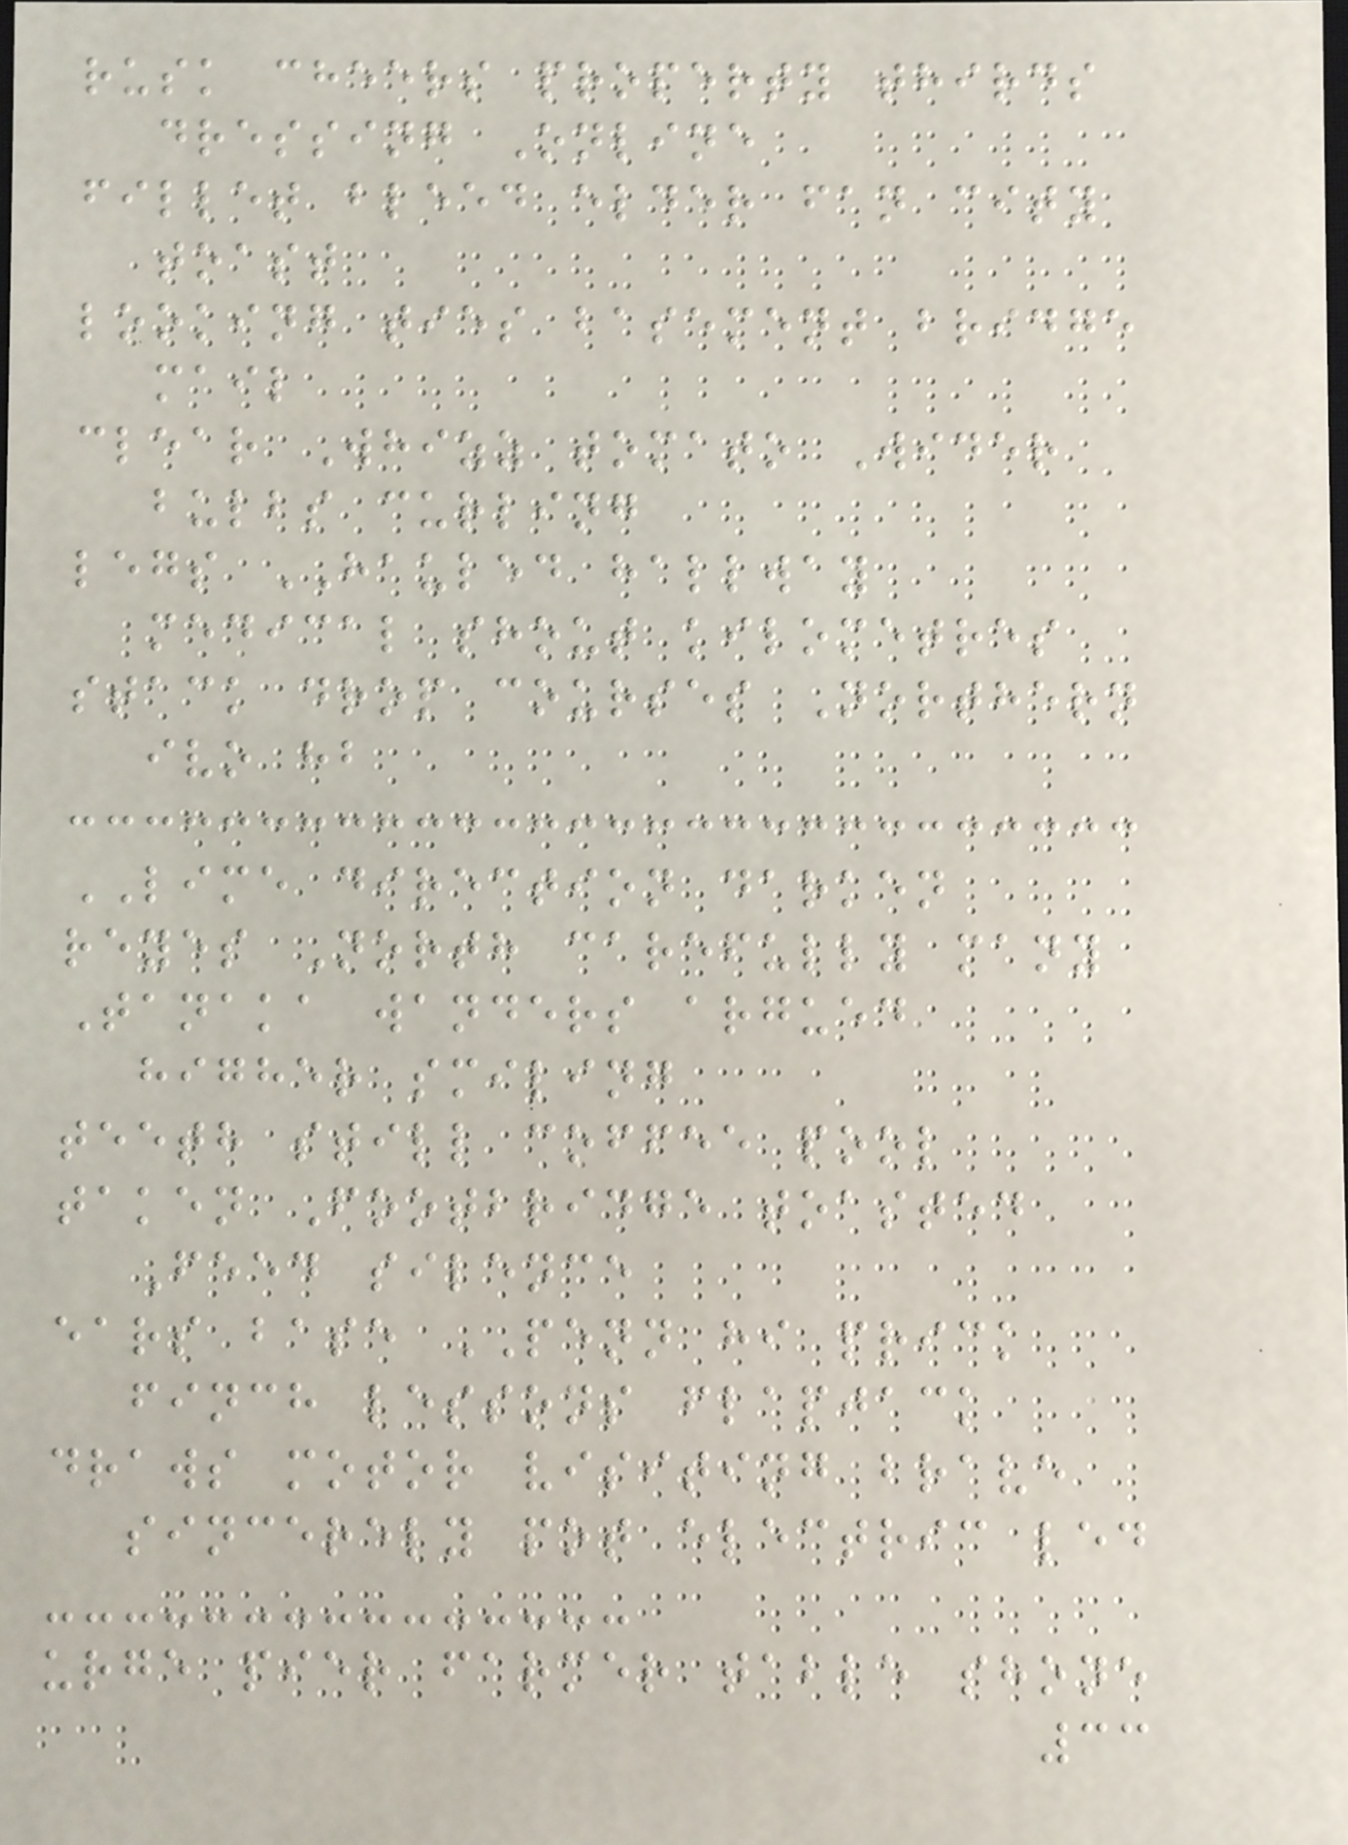rusk cheers property thirds
dressing Online
fillet bleed elder fan city
toast
looking ties basement bridge
mail
clear Whizz tomato Wider
bulbs curling
legs HAULED hallway
medical shout kilometres
stack drop courses Northern
ivo hb
LIME direction darken
reyes North carefully many
Tanaka wanders argued
higher smiling
teeth still coffee pool
taken Footbridge toasted
Feed silence
ears base PENN hi prick
finch lessons flapjack
draws motor visiting brave
sincerely pot electric led
urge pier farmer table shone
33
